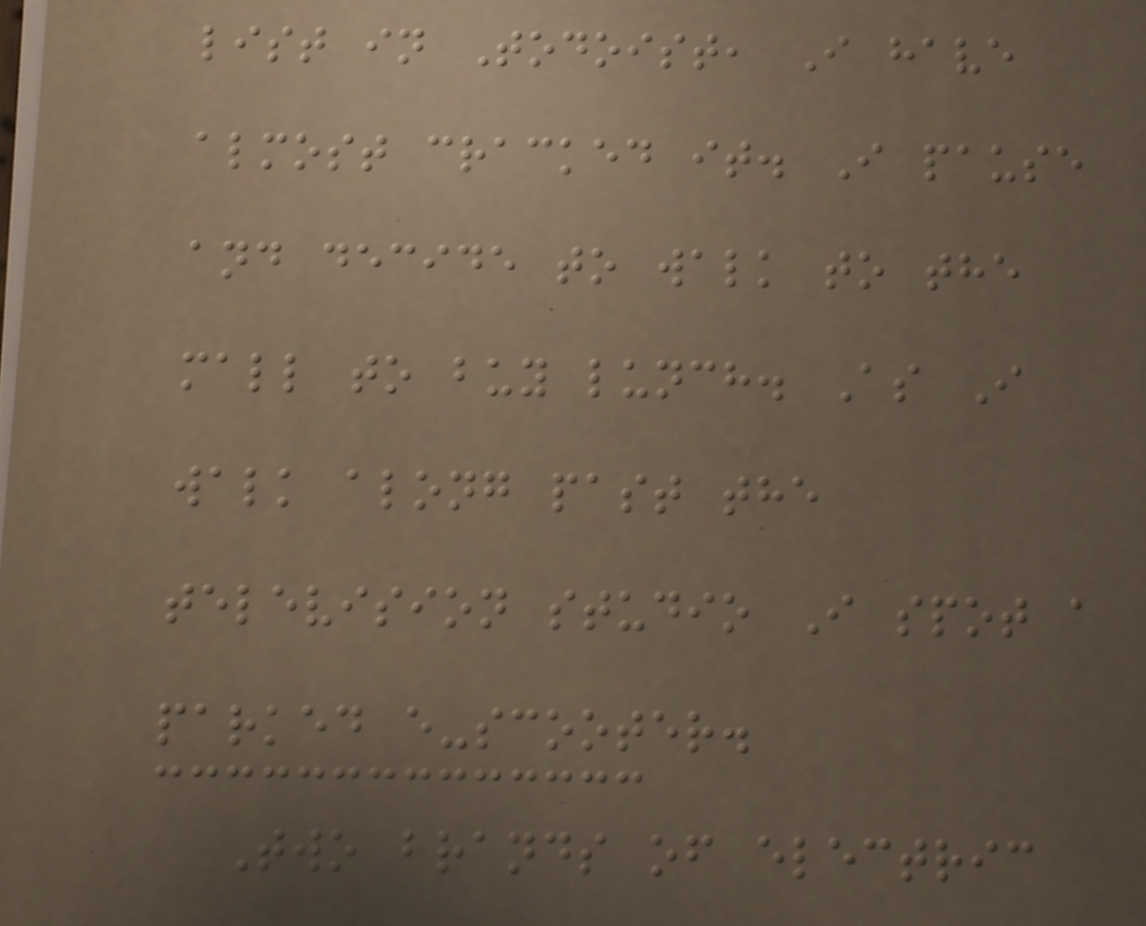list in Todoist, I have
almost cracked it. I pause
and decide to walk to the
mall to buy lunch. As I
walk along past the
television studio I spot a
parked e-scooter.
Two brands of electric
